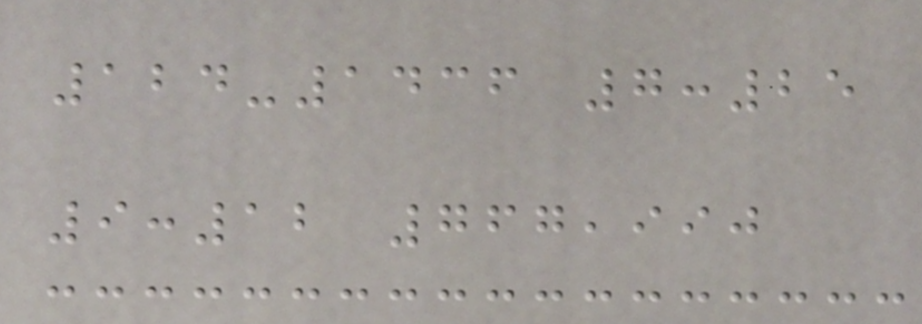124-1436 7:25
9:12 767,990
